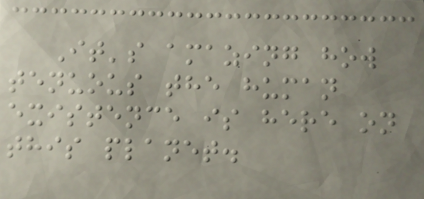It's amazing how
tenuous the human
existence is here on
this planet.
